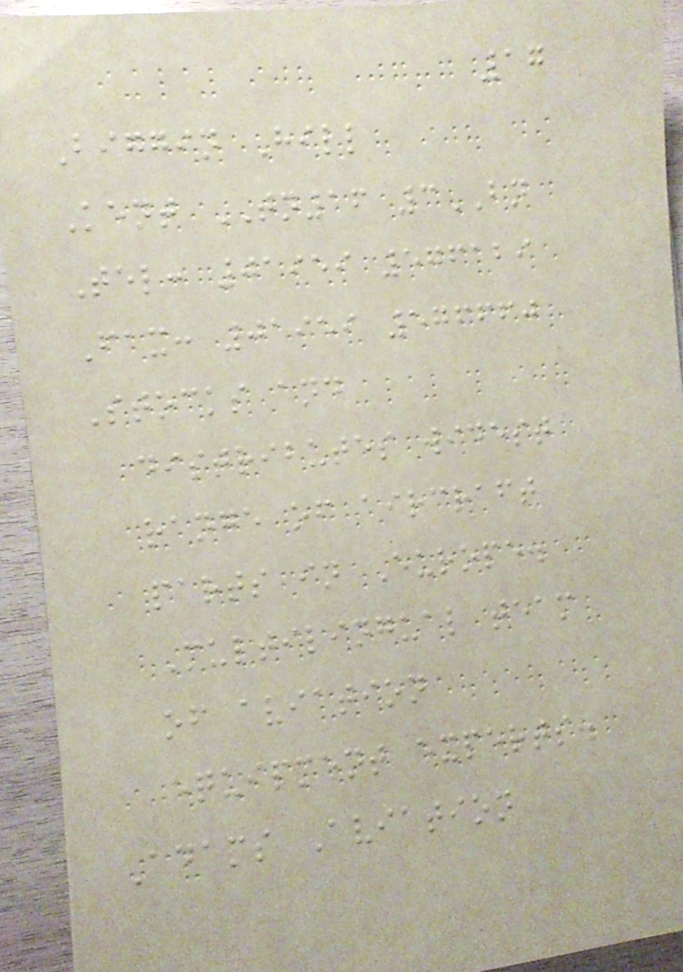17
Biggin Hill
Kent TN16 3BN
Tel: 01959 576129
Fax: 01959 576660
Stocks and
distributes widest
range of aircraft
parts in Europe.
Multilingual team
of aviation
equipment experts.
Adams Aviation
